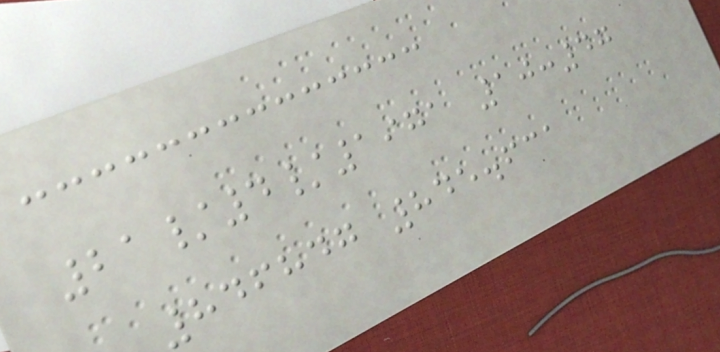21/4/1971 10:47
846847 845.631
